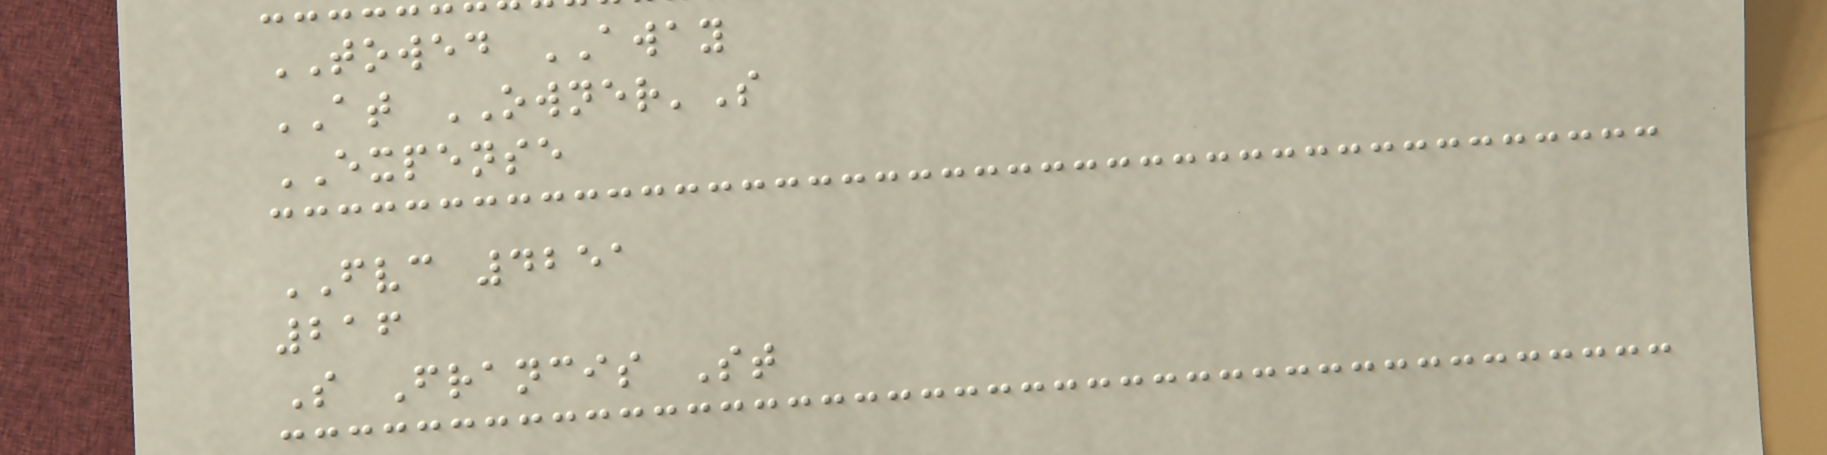TOWED AWAY
AT OWNER'S
EXPENSE
FVC 4251
216
S Francis St
